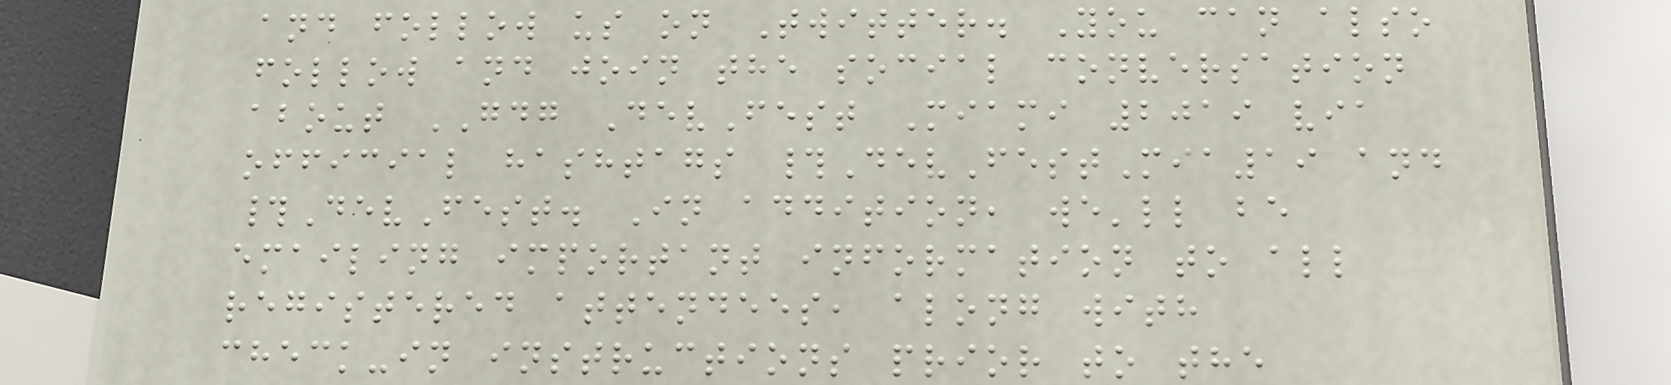and follow us on Twitter. You can also
follow and join the social conversation
about GDG DevFest Miami 2019 via
official hashtags #DevFestMia19 and
#DevFest. In addition, we'll be
emailing important information to all
registered attendees, along with
check-in instructions prior to the
